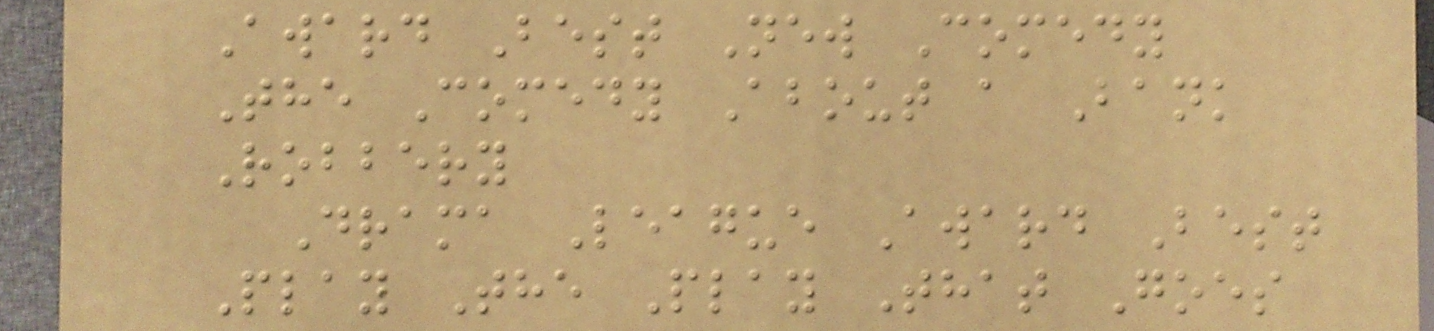Award Best New Comedy
The Comedy About a Bank
Robbery
Drama League Award Best
Play The Play That Goes
